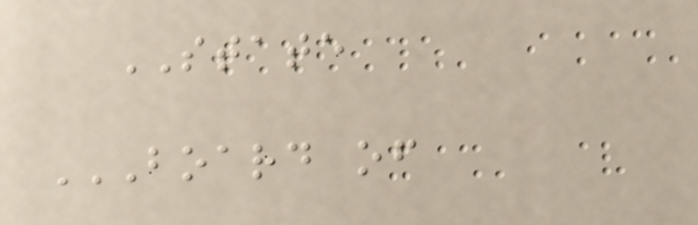STATE
BOARD OF
